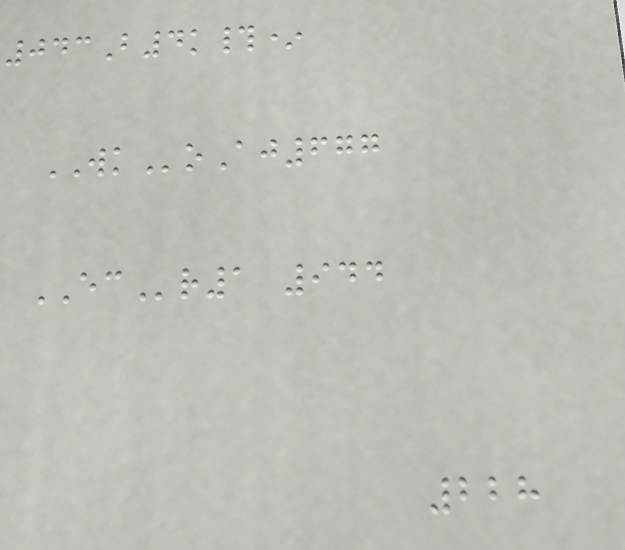043B4k#*
WKoAj677
ECr1 944
228
